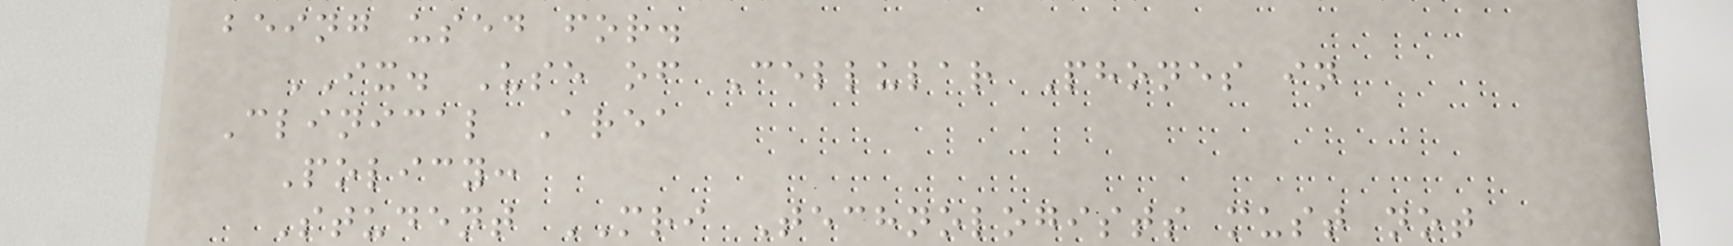being used for.
IX. Use of Cellular Phones in
Clinical Area
Policy:
Student MRI Technologists must not
